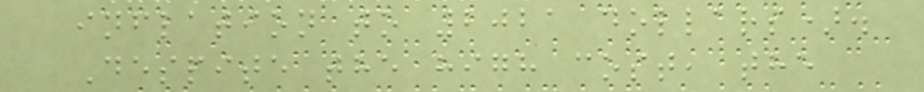inflation to 2021 dollars).
Despite the high cost, the
